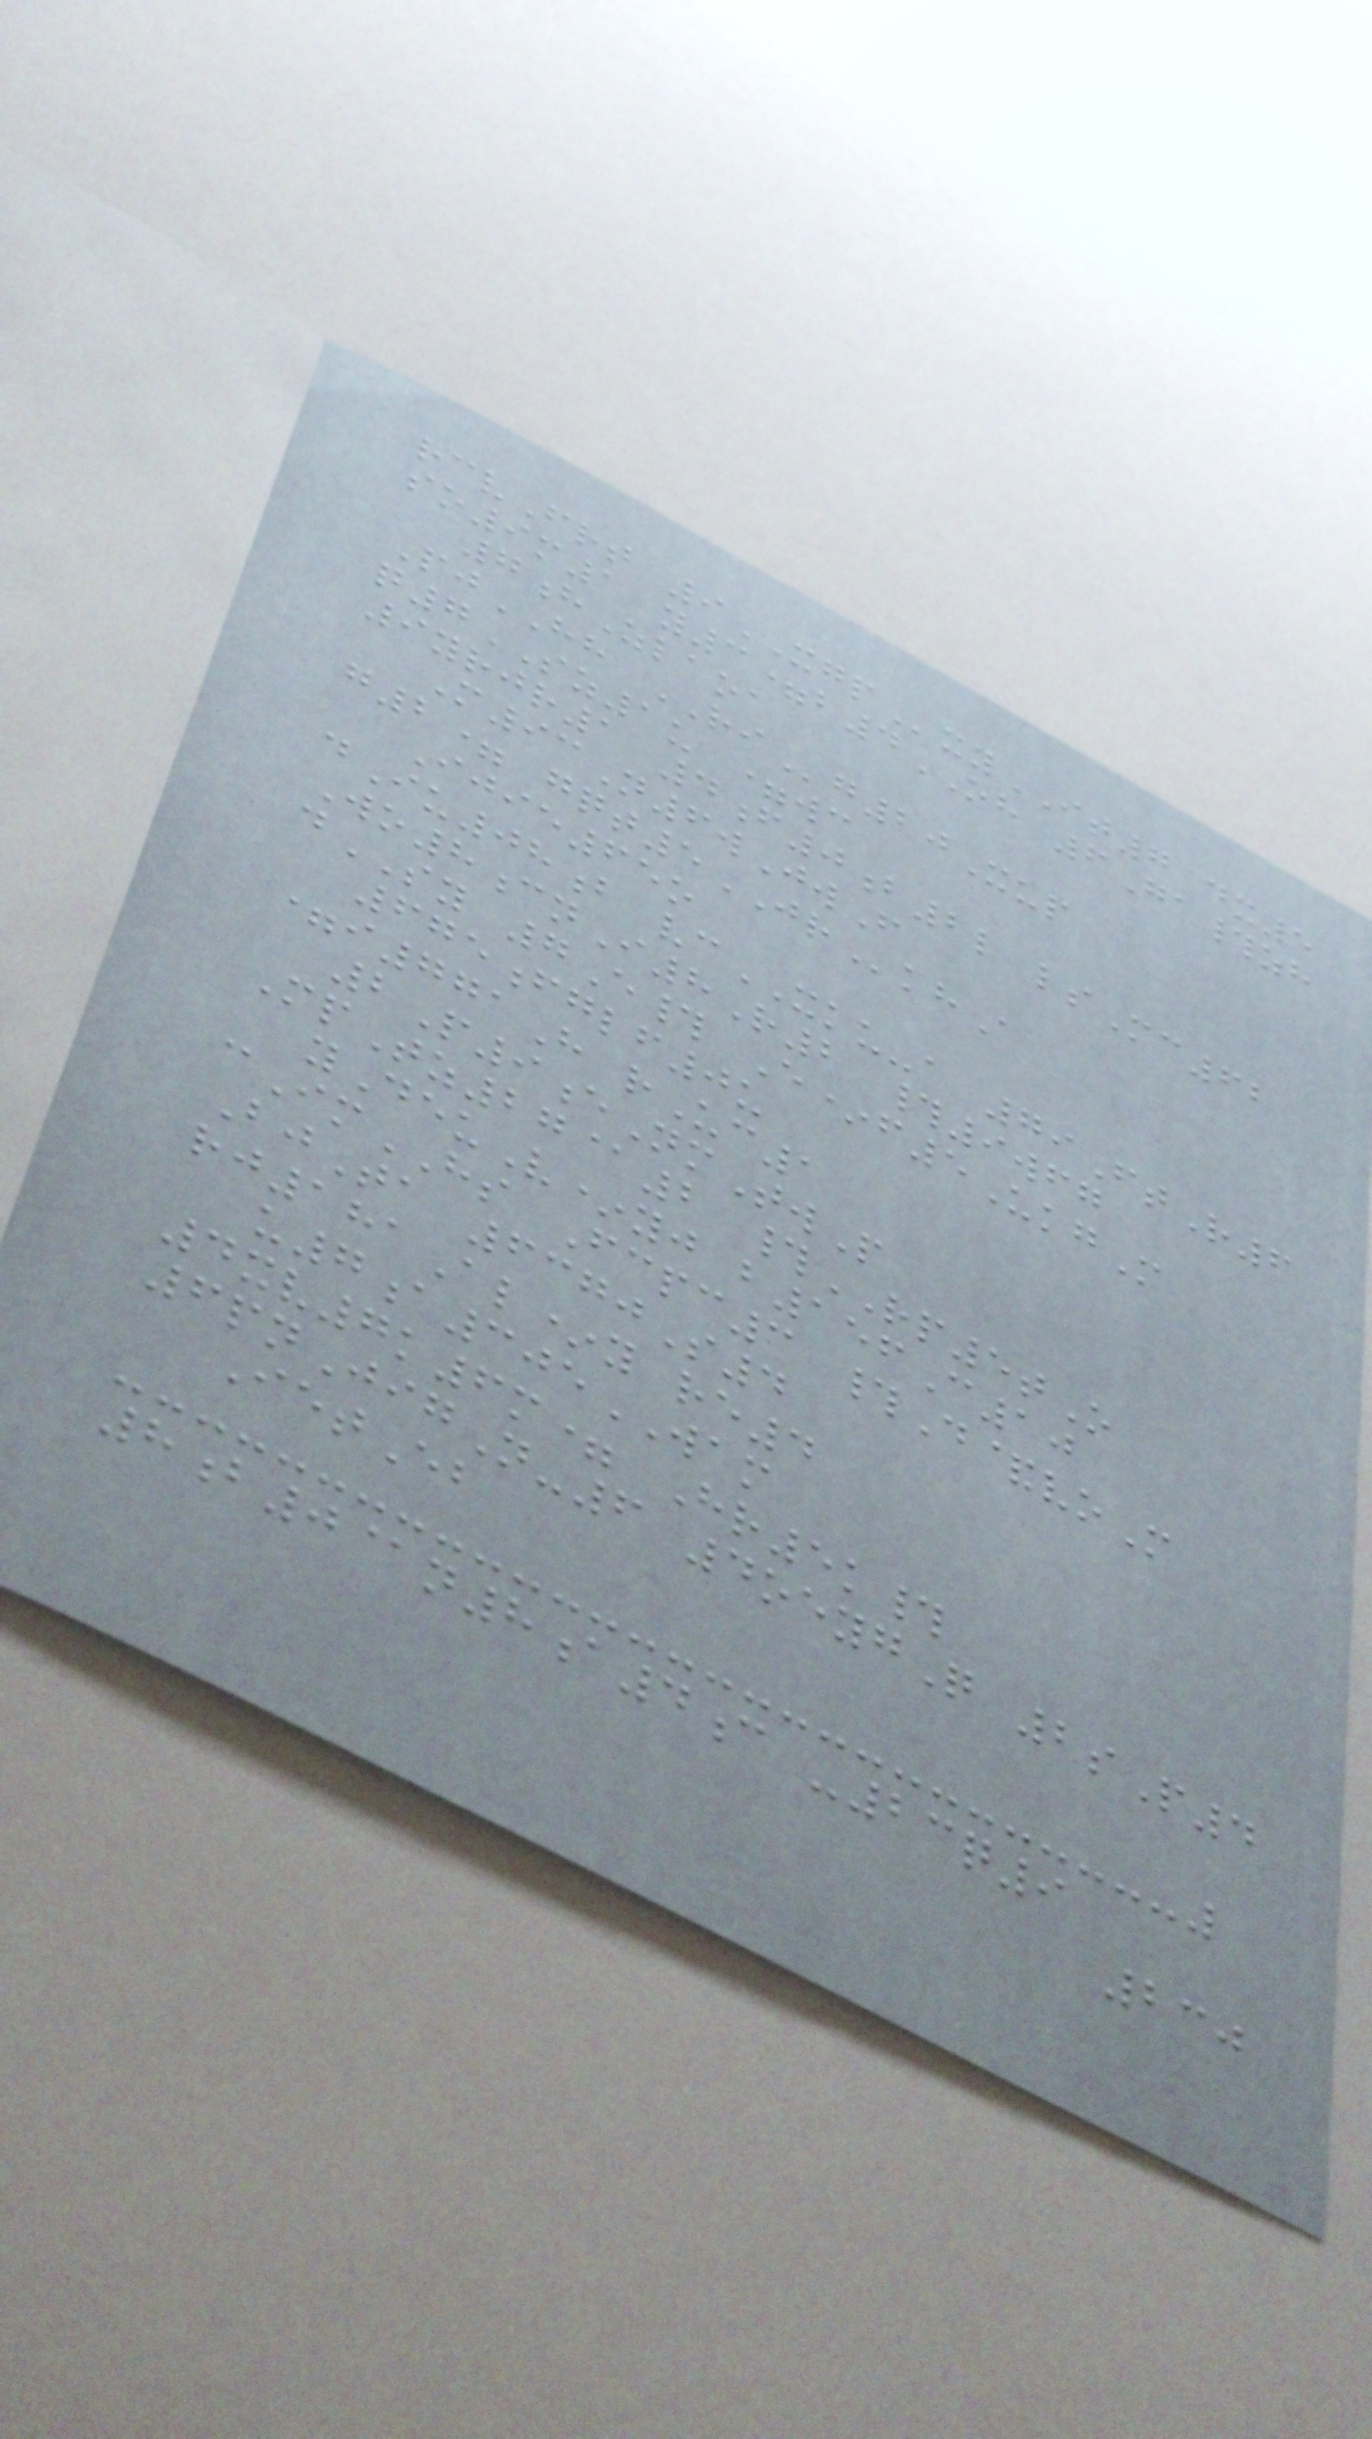rcvFrt 9XGPxyIT7 dx5
so9m1 y3=b4OH 6Ga#zh
7hZlaoa
PjHH RIg20Xup
q7SZ1u =wc
9yrjr1 4f0b2l lsMc62
M93N6wJwF
g2= gqt5JRkhA
Ijie65o
dIu08b vcXKU-a 79FtR6
Wo8cnI8R2 #9wfg
dSY 7E# E*f5UkgM
675fglf0u
=i771H rUc1
2P9eNmTwP
MpTz27@2 #RP5tO
yDeuV*yj b156C10
cImHS Fcpc3 #D&voM
BjTa 6370S4
rj181Al*y re4
u7a305WAM
4xv7k6m= Hr5k#
6pnJigN-6 4oeygQ 2sP4
IetEb
8b0@n8a4c -23q9
230
